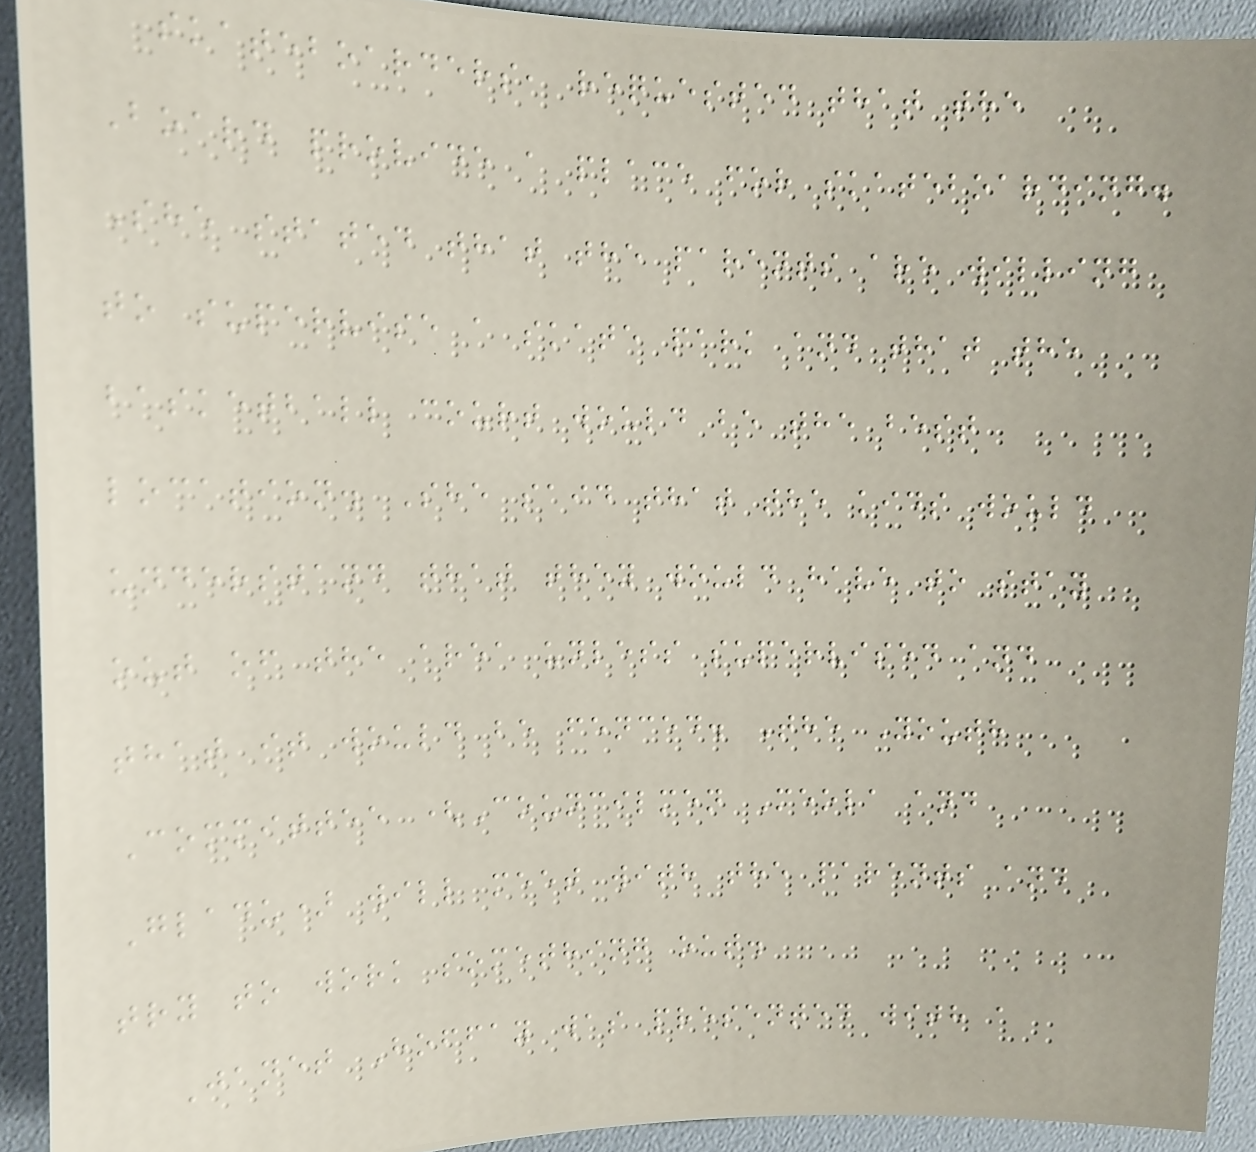skateboarders, requested that the
Board provide a place for skateboarding.
She stated that the parents are willing
to supervise a skate park and that the
basketball court would be the best
location. She said that the kids would
understand that they would have to stay
out of the area unless supervised and
that it would be fenced. The Youth
Committee (Councilmen Meola and
Gladu) will meet with the parents and
try to work something out.
Janet Hoffay was presented with a
